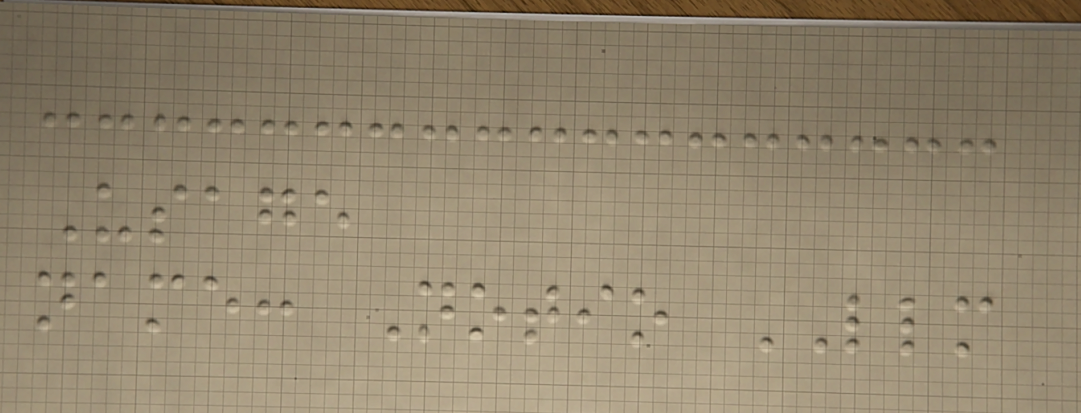Usage
name: Notio LLM
